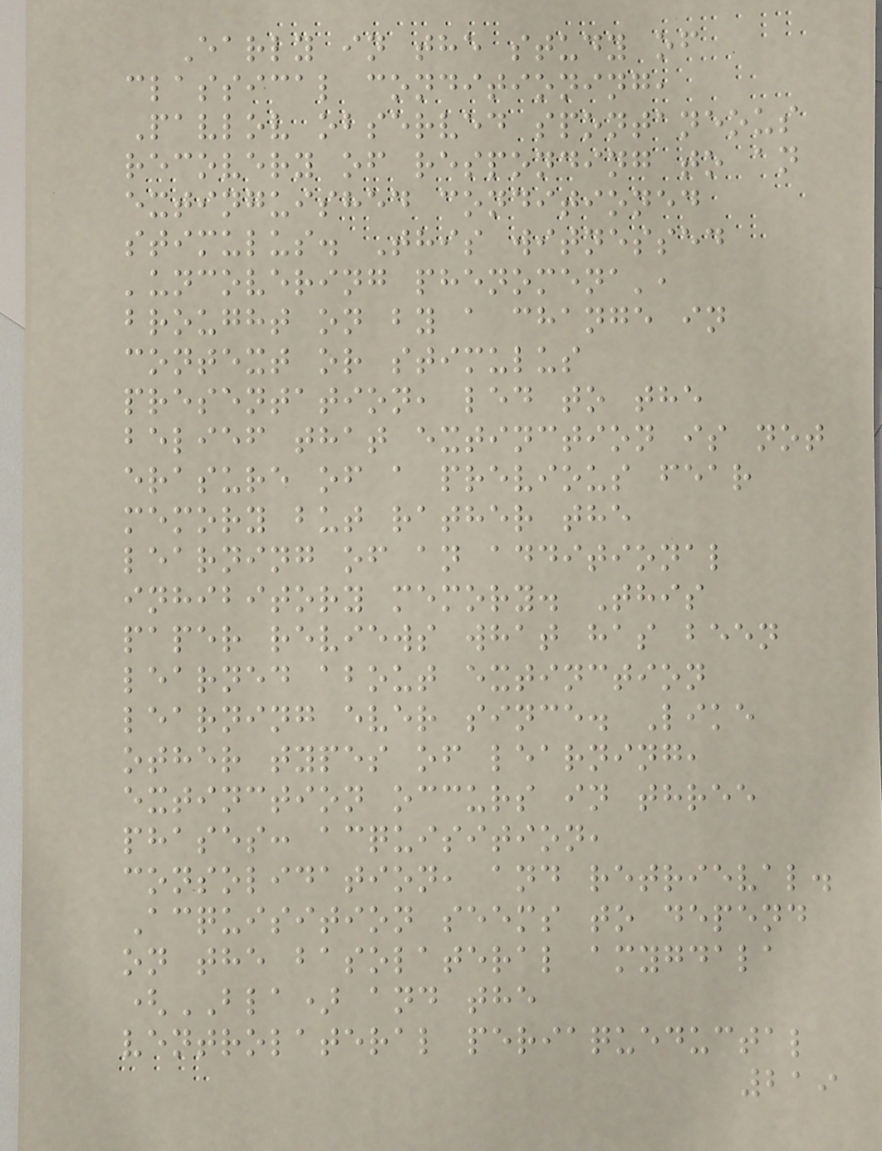Early in the study of
classical conditioning,
Pavlov observed spontaneous
recovery of responding to an
extinguished conditioned
stimulus. This witnessed
'uncovering phenomena',
brought on by a change in
context or stimulus
presentation, led to the
belief that extinction is not
erasure of a previous fear
memory but rather the
learning of an additional
inhibitory memory. This
paper reviews what has been
learned about extinction
learning ever since. Like
other types of learning,
extinction occurs in three
phases: acquisition,
consolidation, and retrieval.
Acquisition seems to depend
on the basolateral amygdala
(BLA) and the
ventrolateral periaqueductal
219
